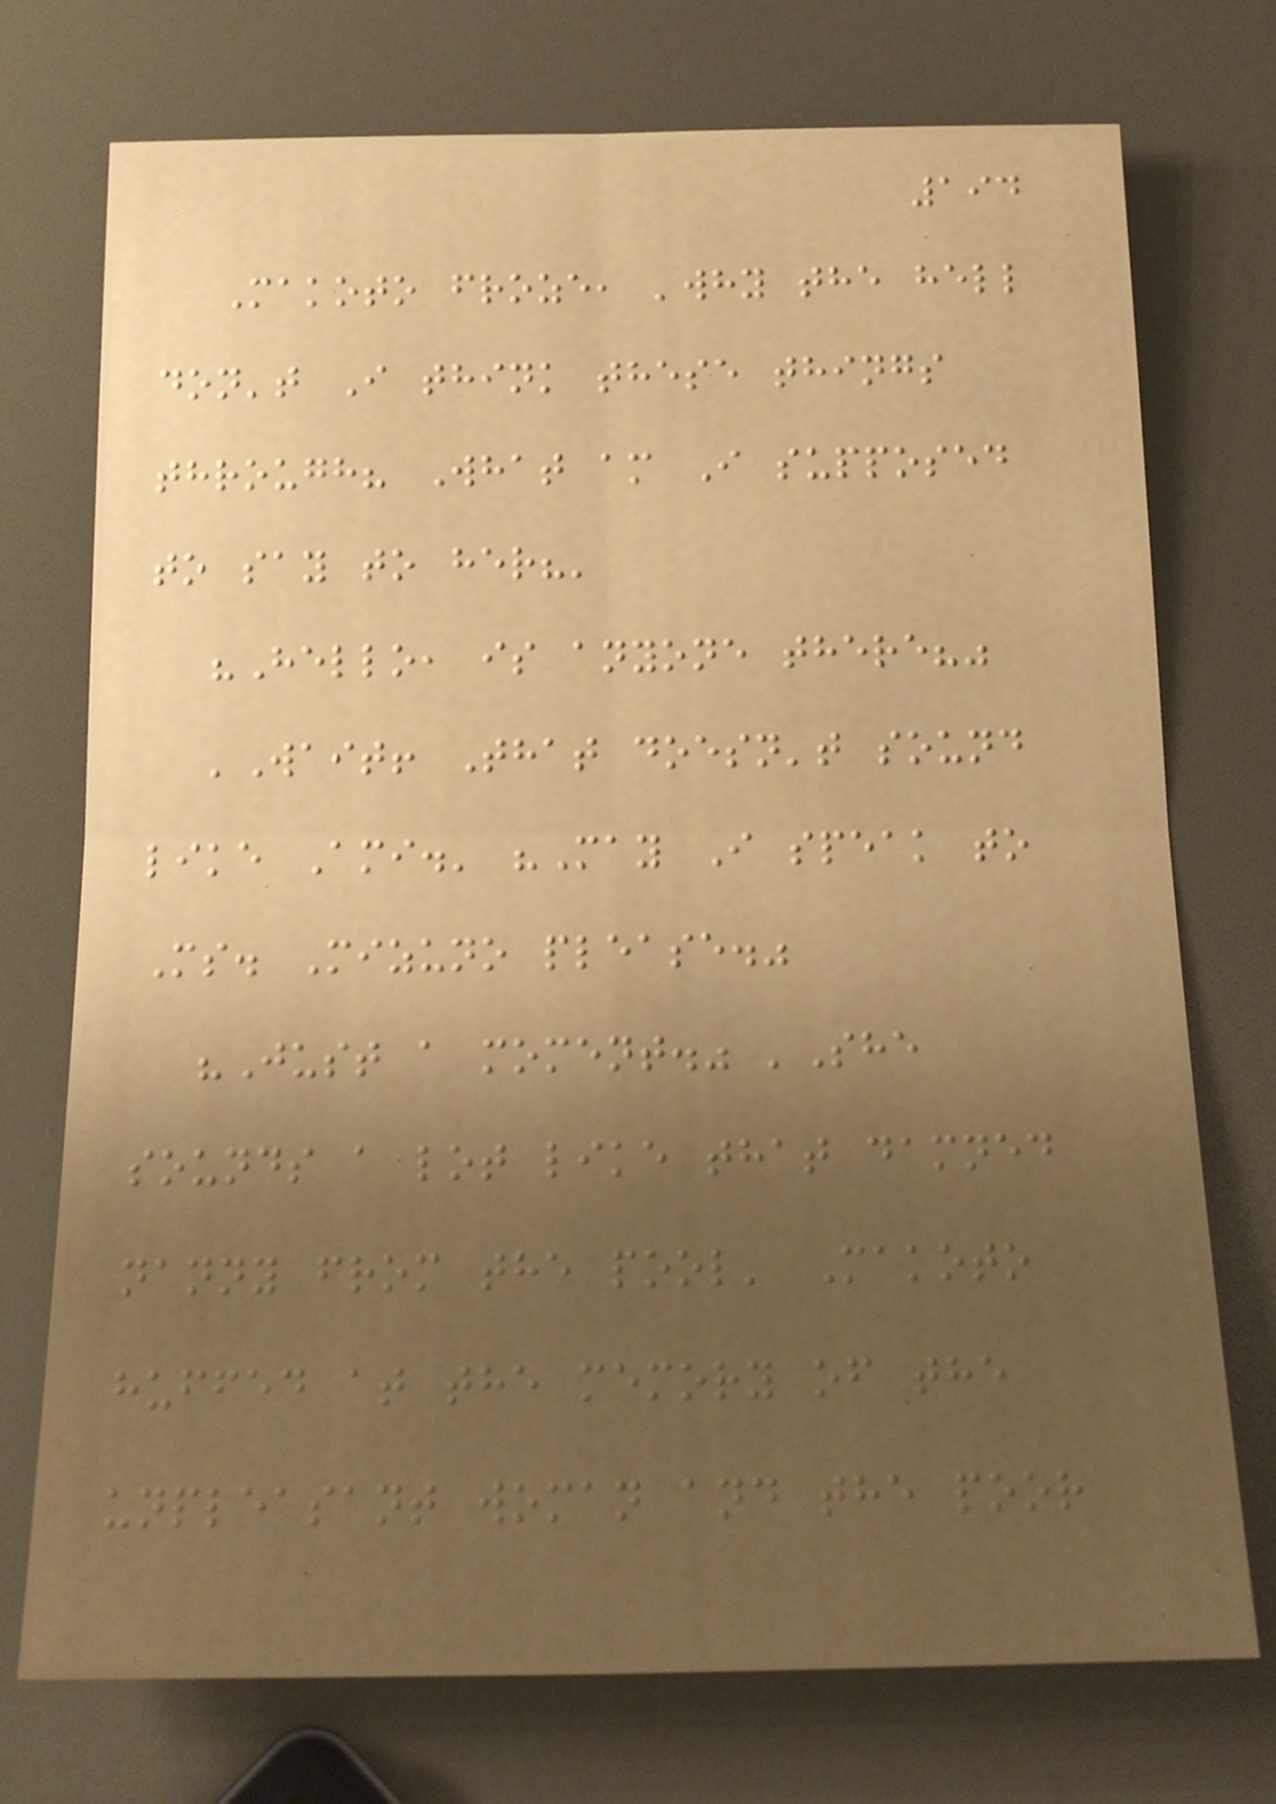194
Makoto froze, 'why the hell
don't I think these things
through? What am I supposed
to say to her?'
"Hello, is anyone there?"
'Wait! That doesn't sound
like Ami.' "May I speak to
Ms. Mizuno please."
"Just a moment." 'She
sounds a lot like that damned
nanny from the pool' Makoto
huffed at the memory of the
unpleasant woman and the poor
